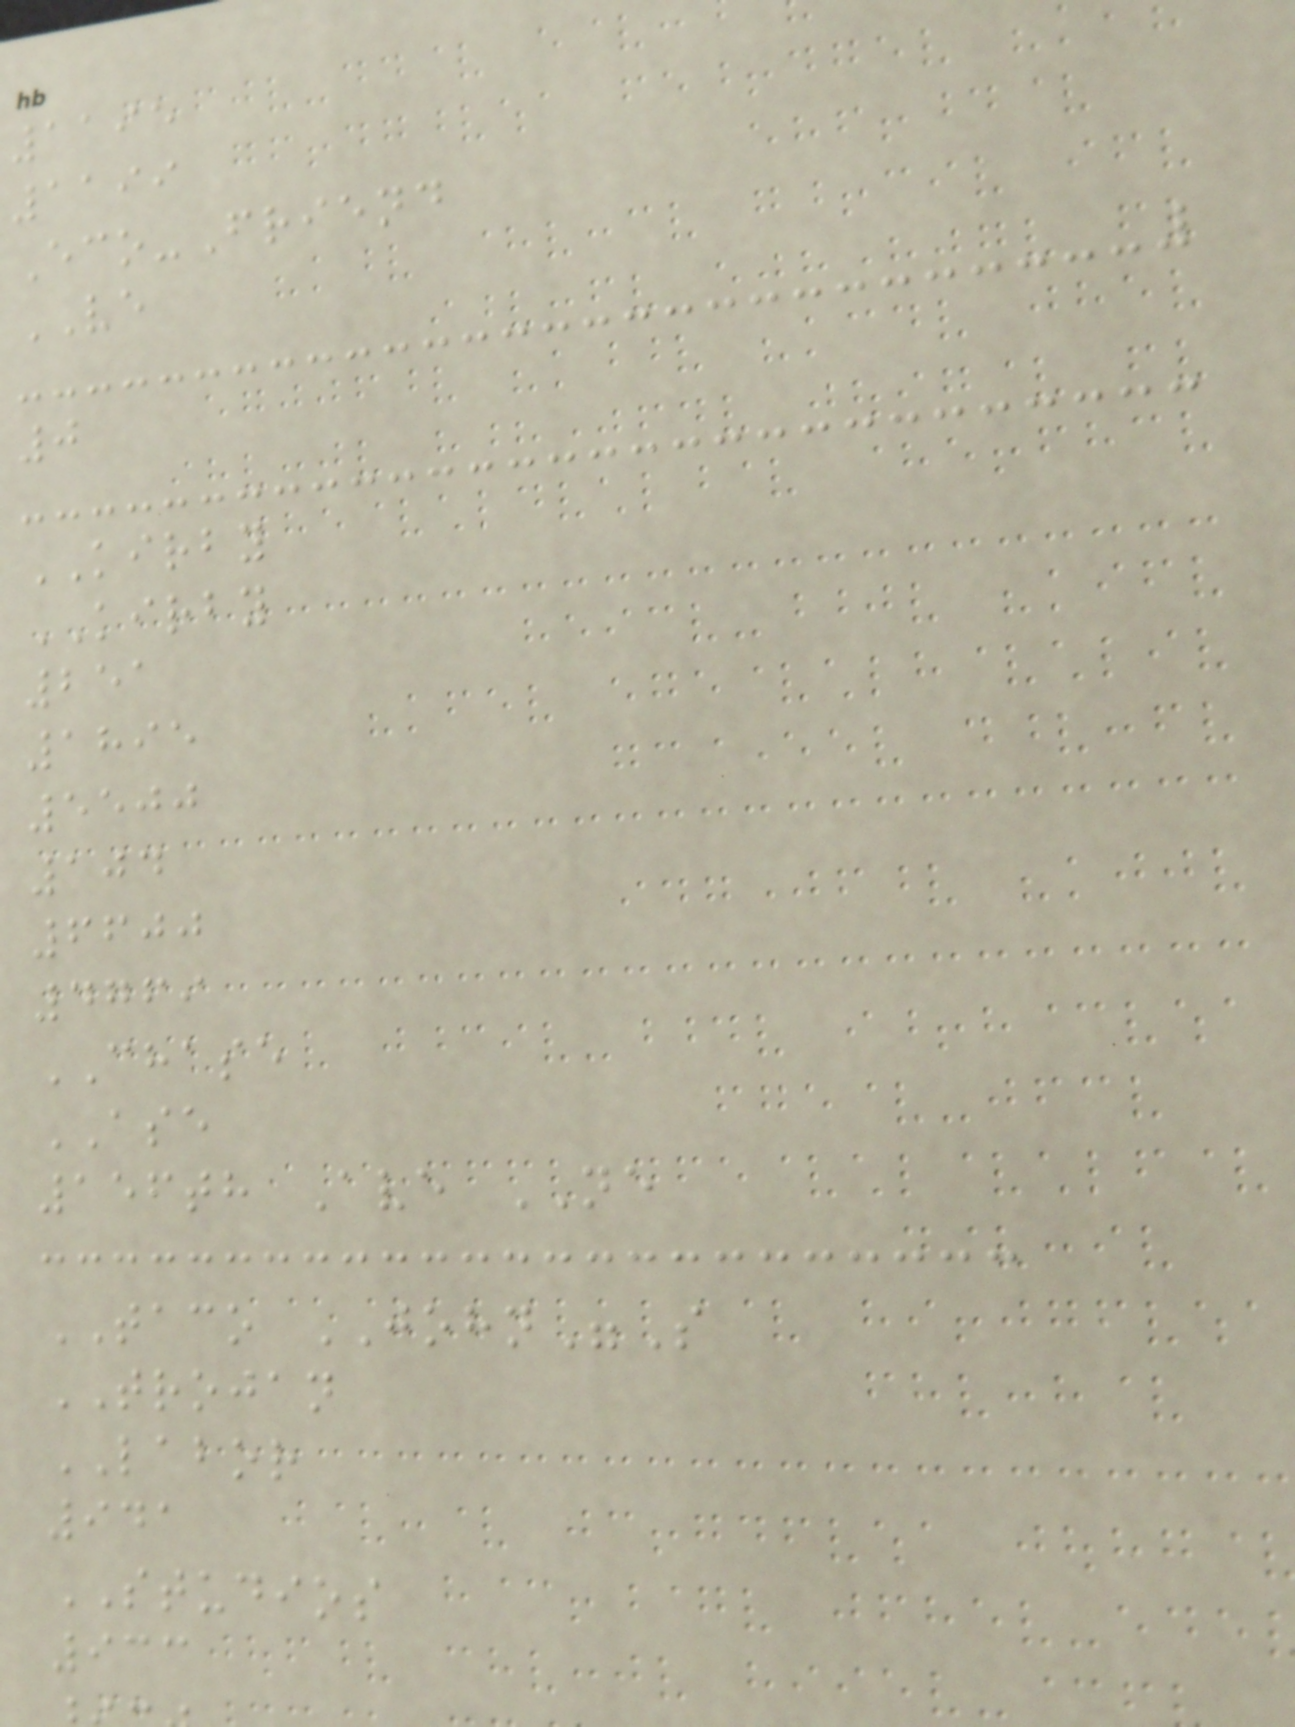1195
1199
Eco-Friend
VE
0
KIRBY
KIRBY
251
1895
5500
104
6600
4769
CHASE
ASE
156th Ave NE
TACO JOHN"S
TROJAN
LABOR
941
STUDIOS
933
